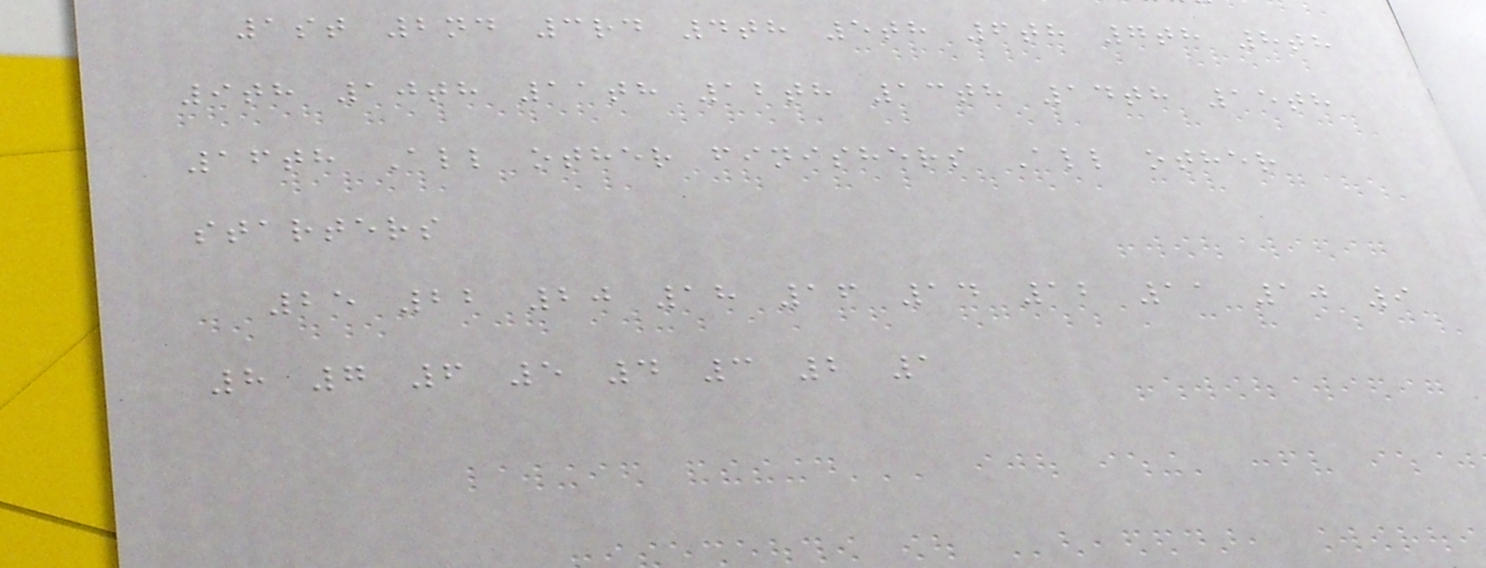1st 2nd 3rd 4th 5th 6th 7th 8th
9th 10th 11th 12th 13th 14th 15th
16th All other finishers All other
starters
25 22 20 18 16 14 12 11 10 9
8 7 6 5 4 3 2 1
